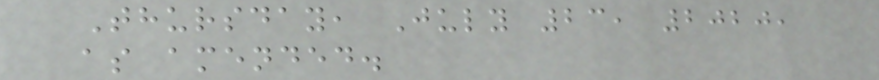Thursday, July 23, 2020,
as amended.
